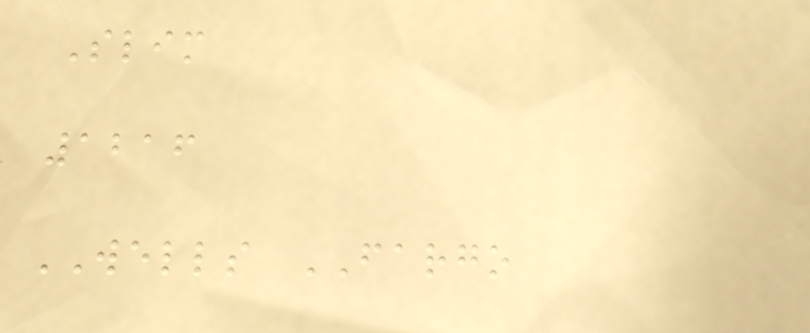Slim
1216
WELLS FARGO
